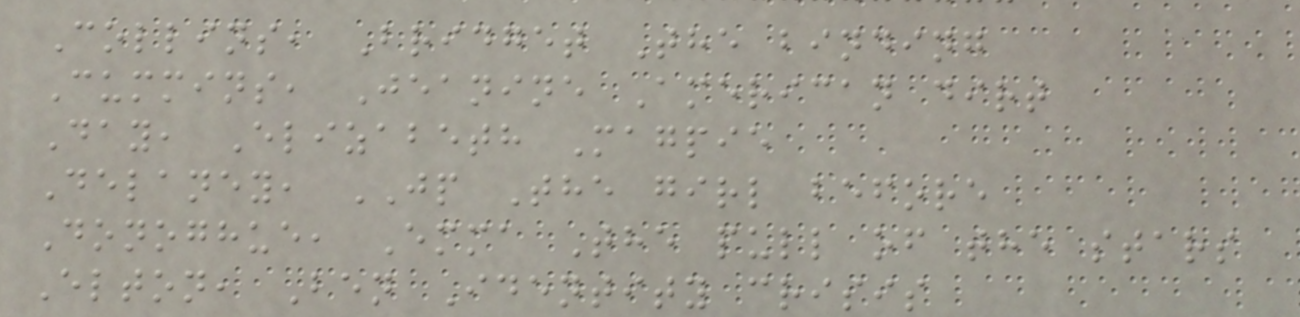Collins, Bridget The binding
Cummins, Jeanine American dirt
Day, Elizabeth Magpie
Delaney, JP The girl before
Donoghue, Emma The pull of the stars
Elton, Ben Identity crisis
